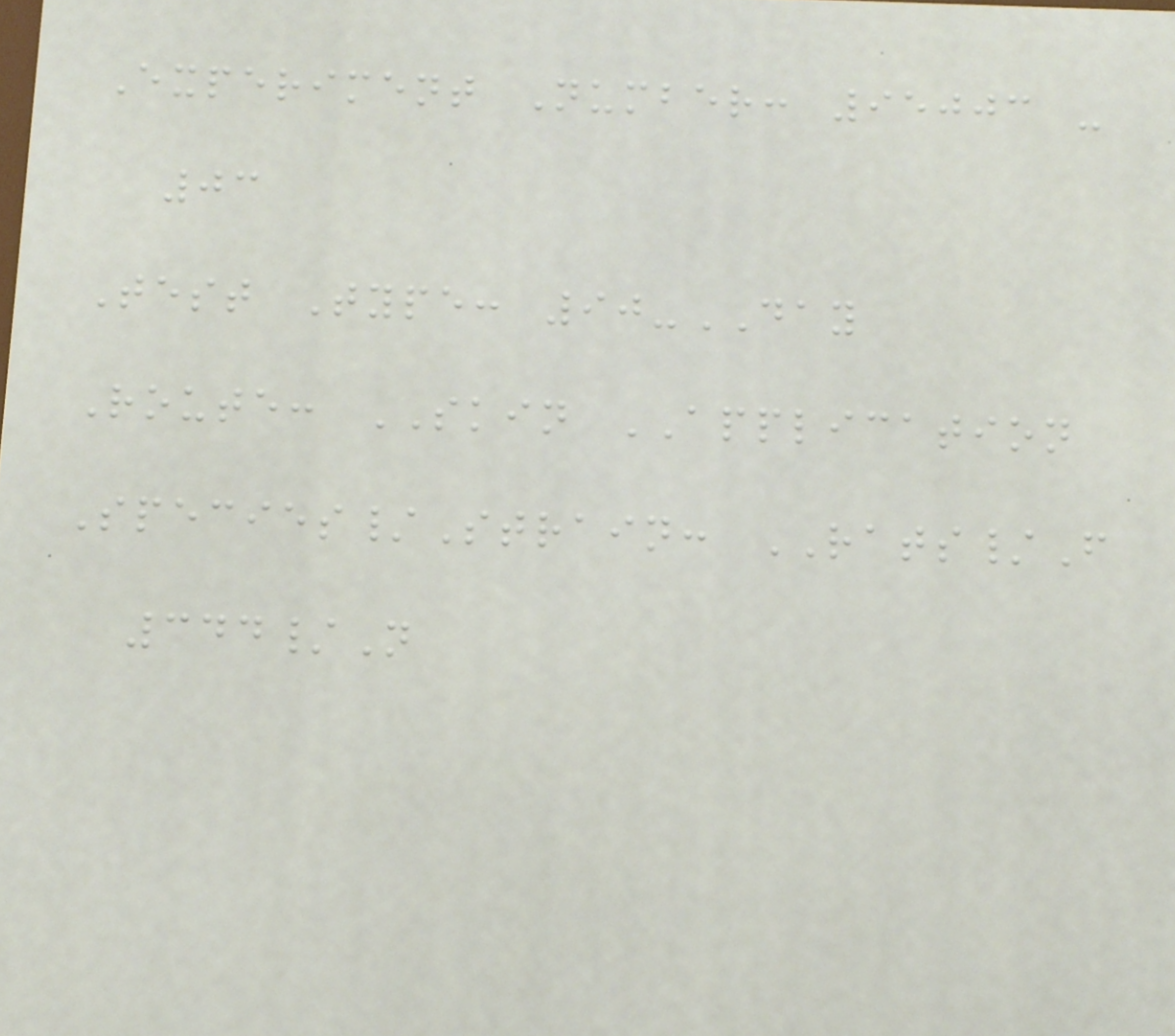Experiment Number: 95003 -
03
Test Type: 90-DAY
Route: SKIN APPLICATION
Species/Strain: RATS/F
344/N
